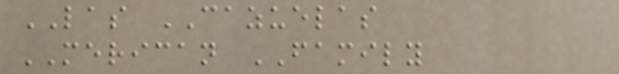LAS CAZUELAS
MERICAN FAMILY
